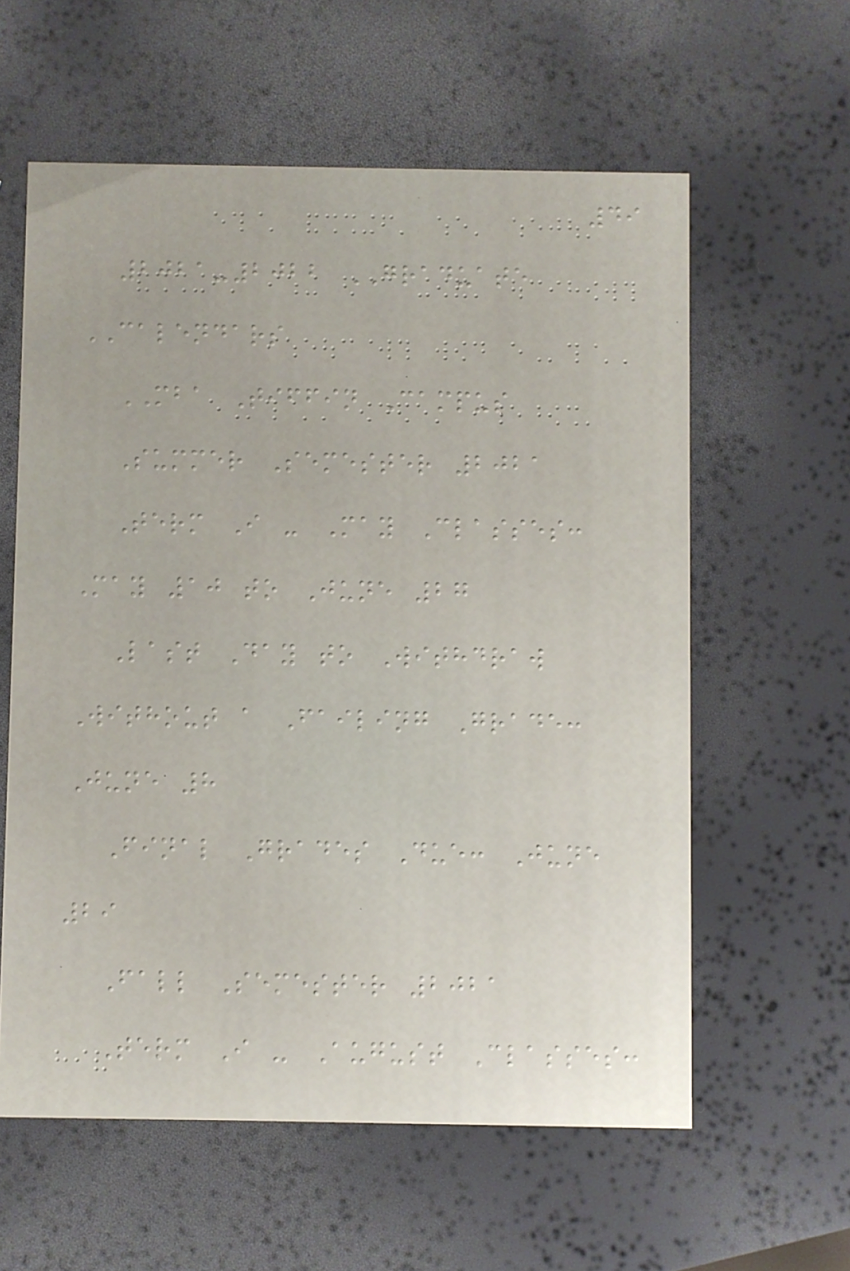49
2021-2022 GRADUATE
CALENDARS
MBA Tiffin Campus
Summer Semester 2021
Term I - May Classes:
May 10 to June 27
Last Day to Withdraw
Without a Failing Grade:
June 8
Final Grades Due: June
29
Fall Semester 2021
Term I - August Classes:
